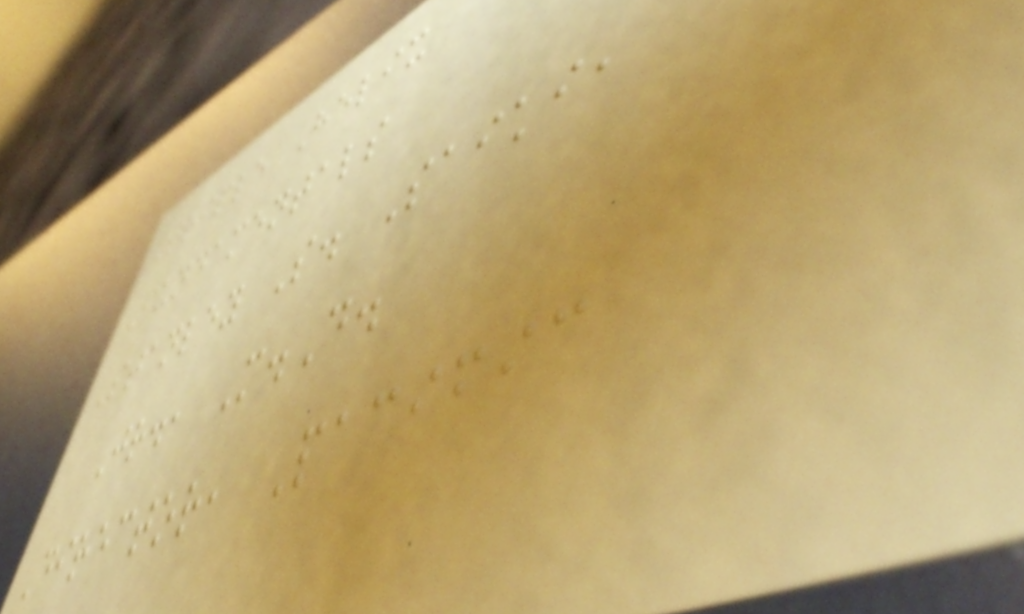Triple Helix
Fundamentals
Stanley S. Saiki,
Jr., M.D.
Director, Pacific
